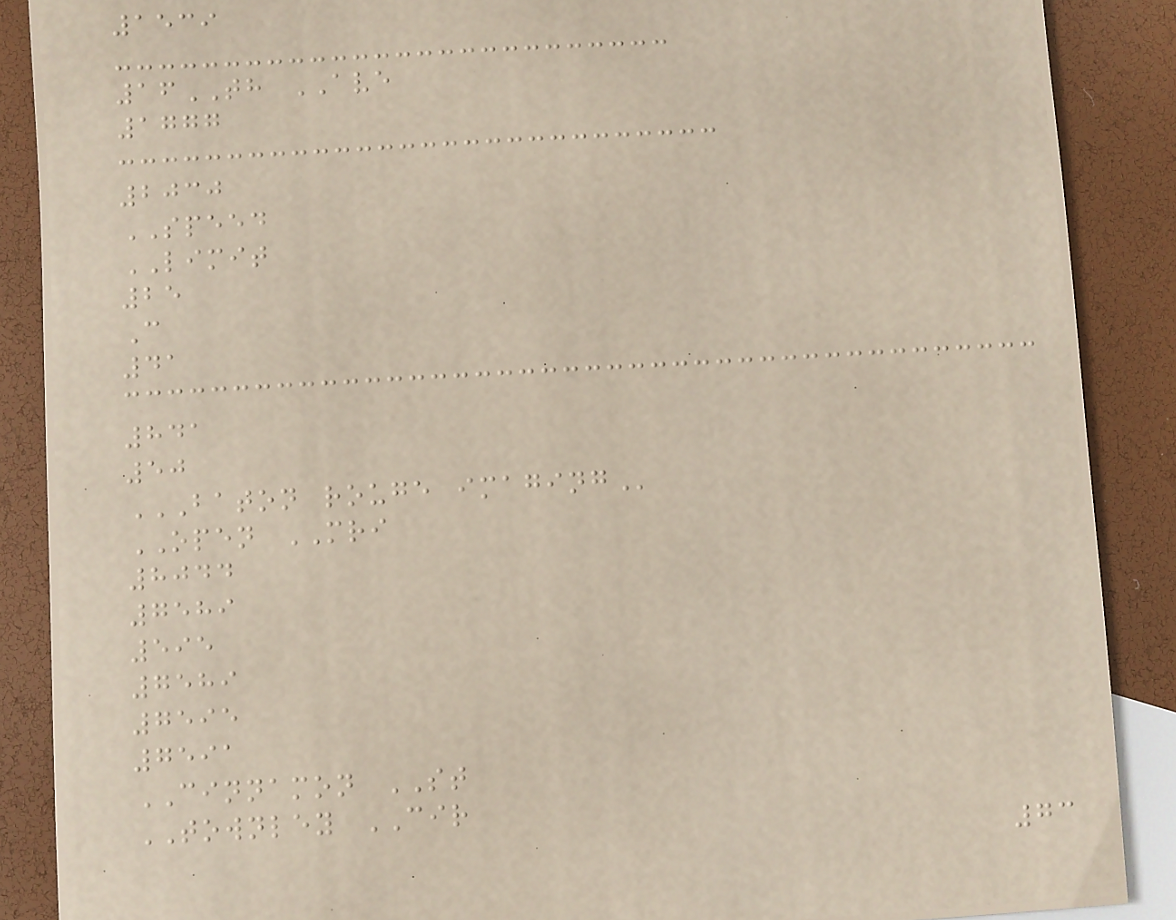1539
16TH AVE
1777
2030
SPEED
LIMIT
25
C
41
841
50
BATON ROUGE IMAGING
OPEN MRI
8044
7589
595
7589
7595
7591
CINNAMON ST
TOWNLEY CIR
73
